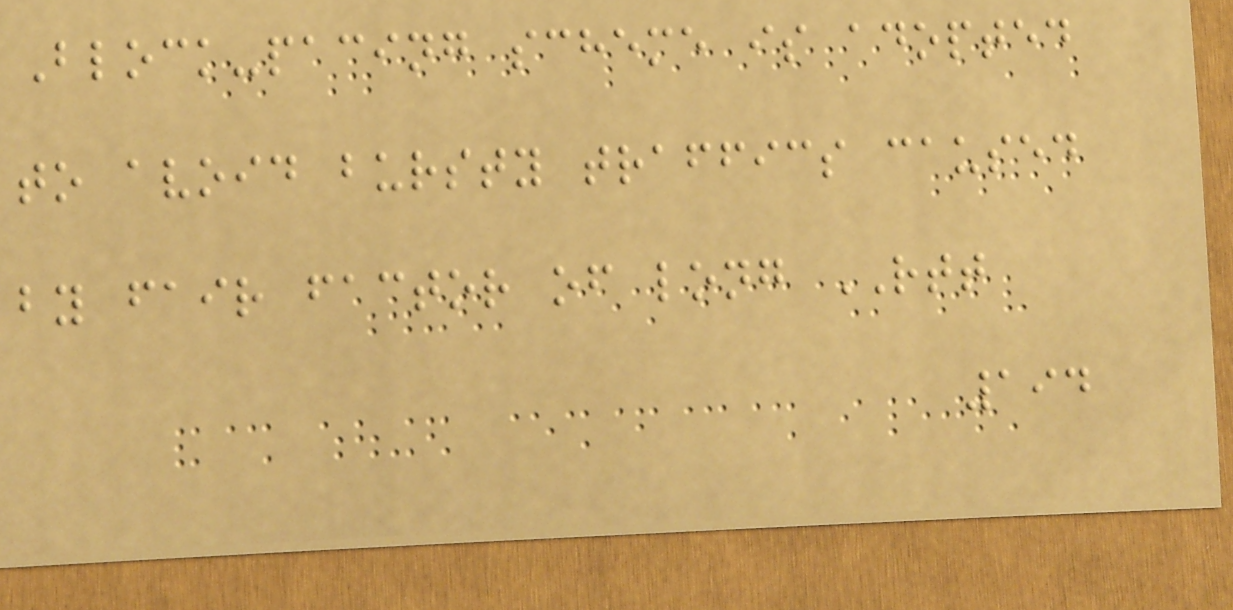Block-pacing scheme is adopted
to avoid bursty traffics caused
by fair factor of long RTT
194
